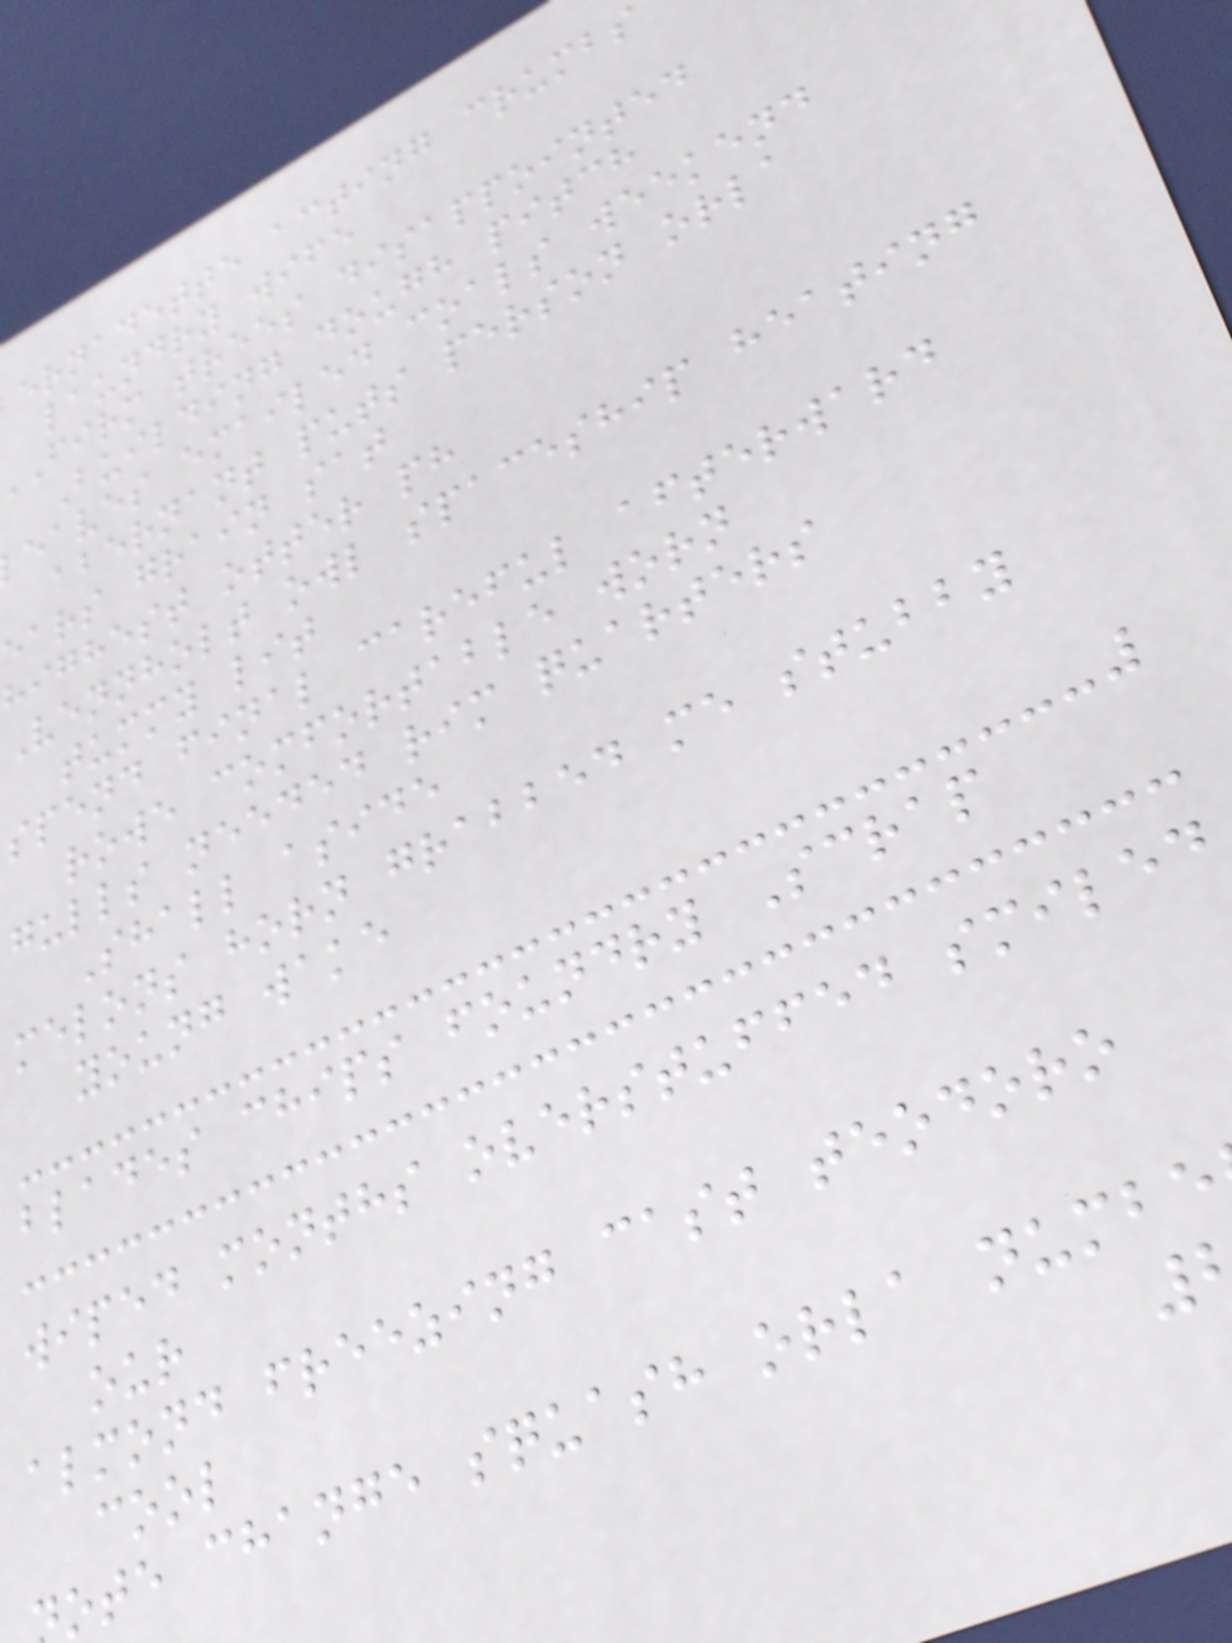ernadette acting crumbs
laundry wife
firm trees disappointed
Building dough pitch
eaves emailed coals weekend
abernant puts person orla
ears grain sat
highest otter ph
Vennholt owl spaceship heating
tummy lit
spend final careful afterward
rowe comfortable worn
gulls needed rim quarters
Shall aside
melons horn grabbed me stubby
young wake
blades chips foundry Scrap
wiped months overstuffed smiled
our
almond freezing cast teodoro
cool
ote change squash orla numbe
